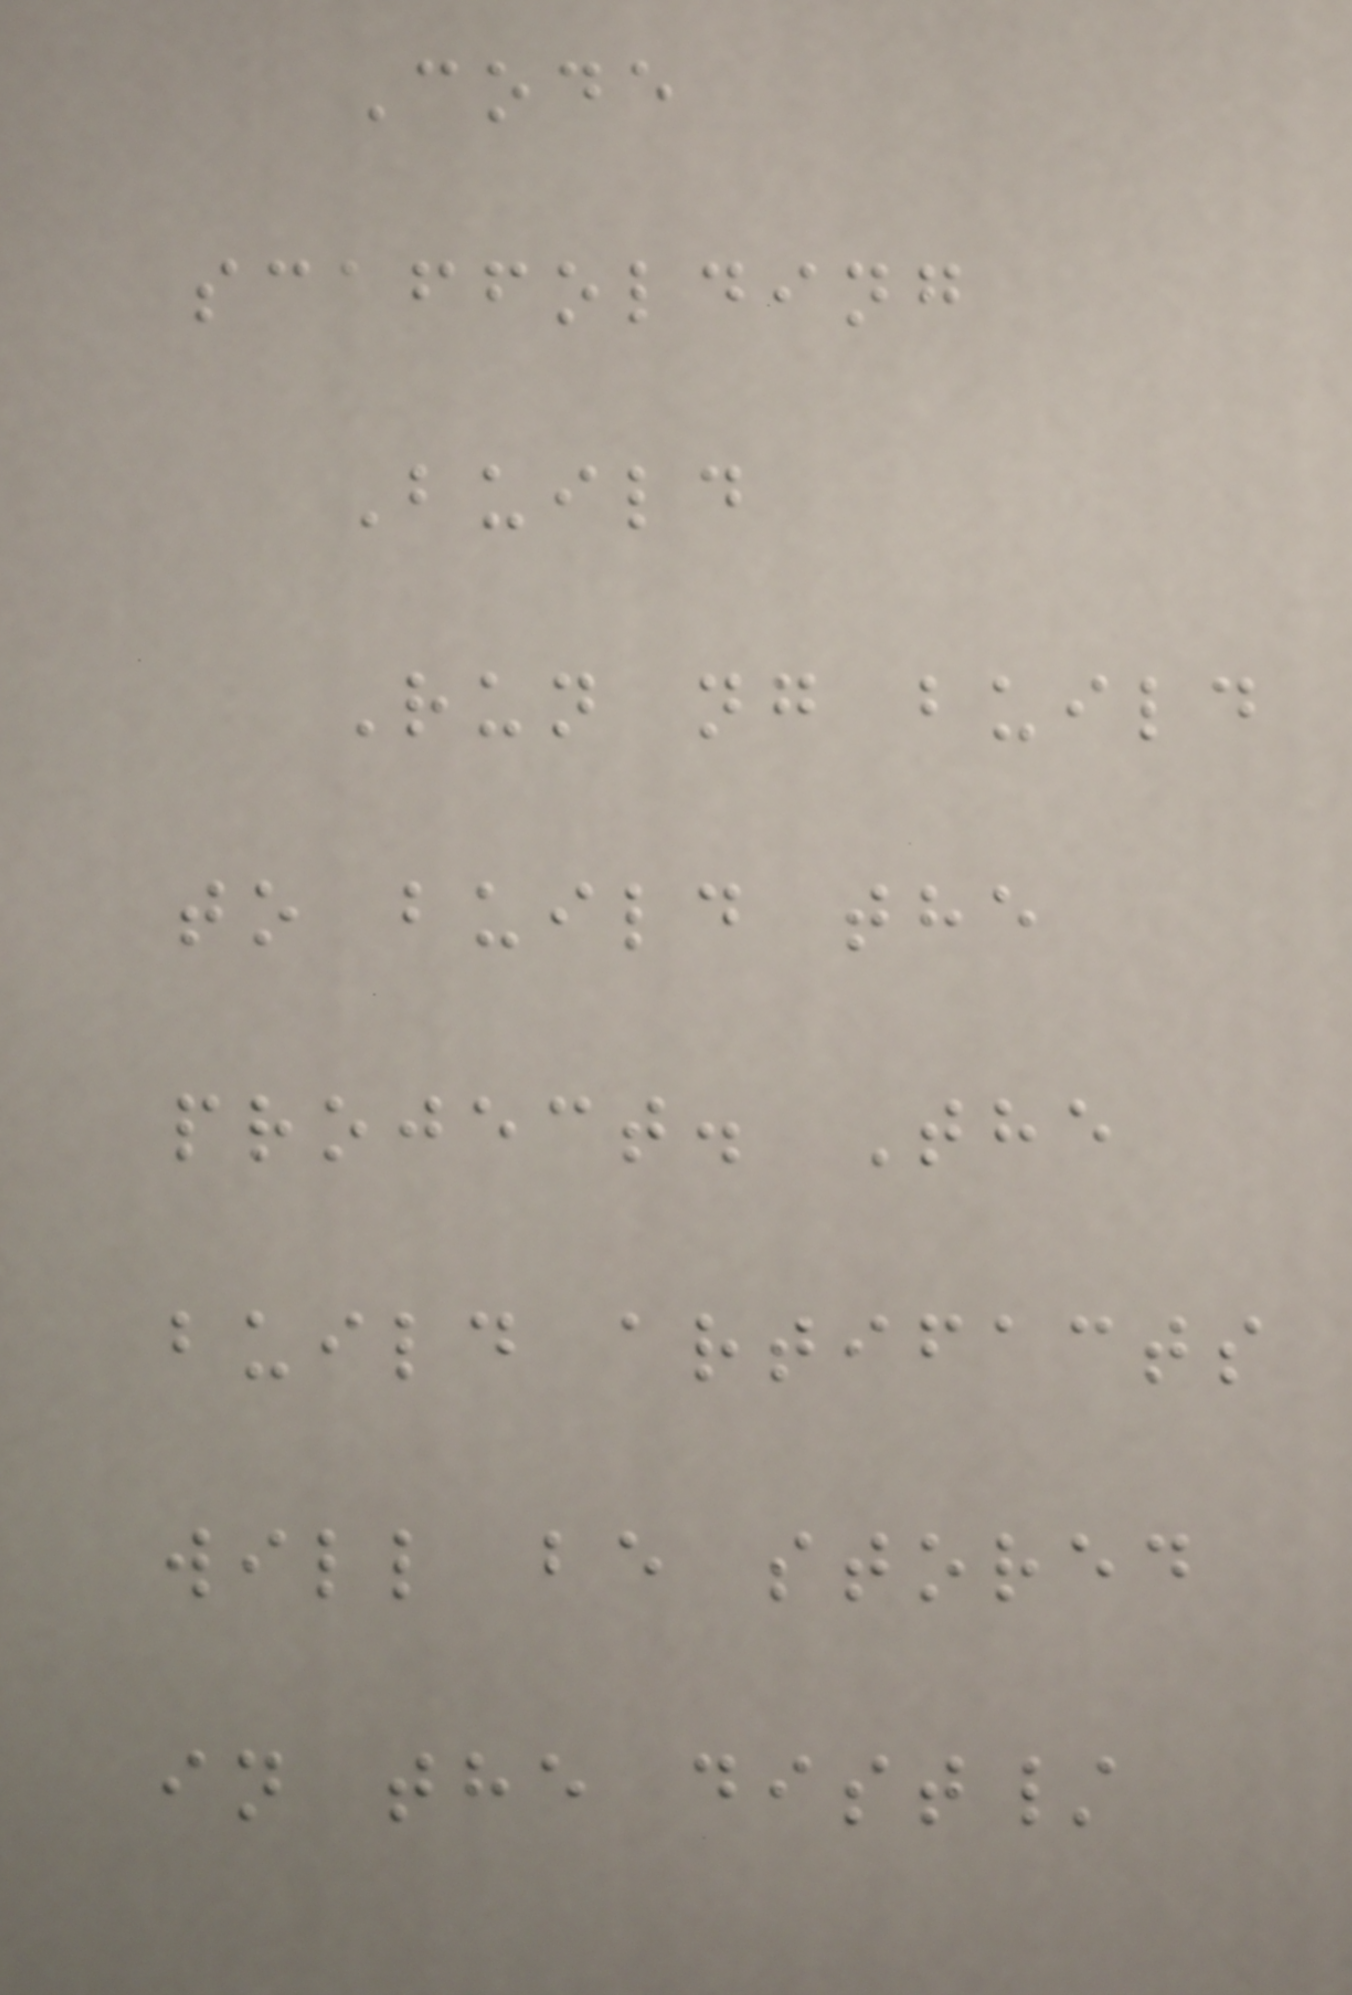Code
scaffolding
Build
Run ng build
to build the
project. The
build artifacts
will be stored
in the dist/
